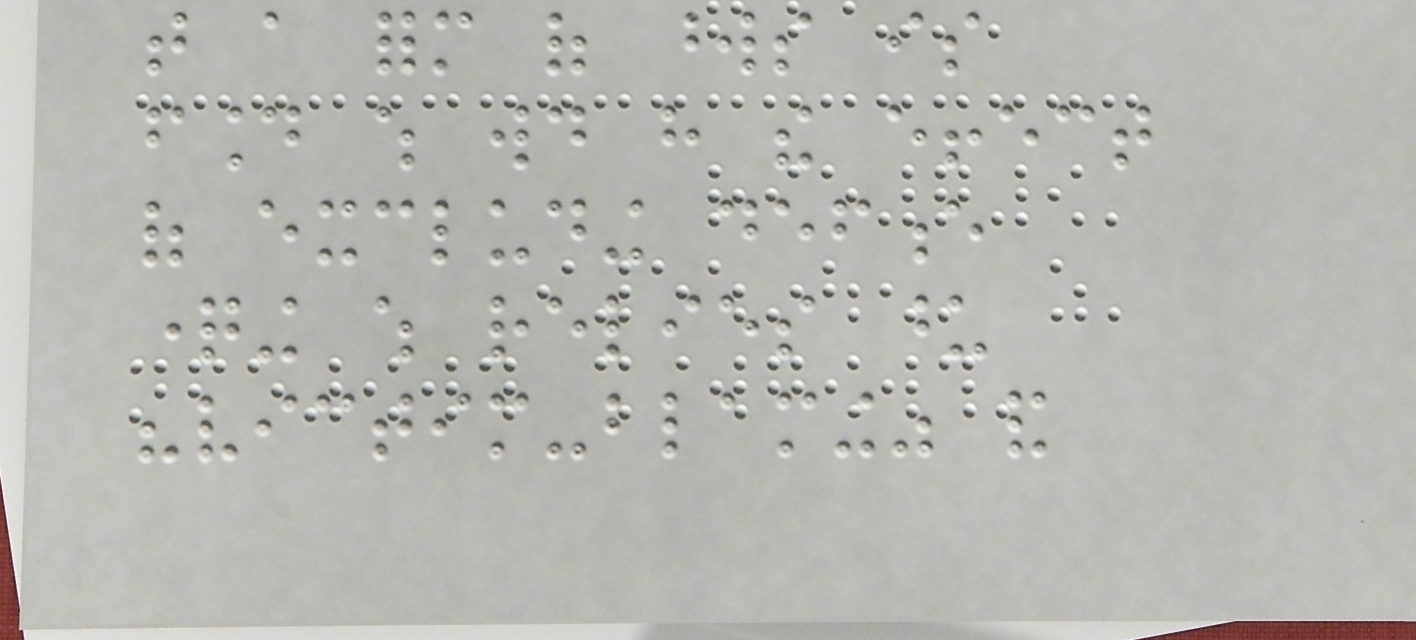that a form of words is
found which would have the effect
of excluding defence
questioning which relies upon
"victim-blaming" and
